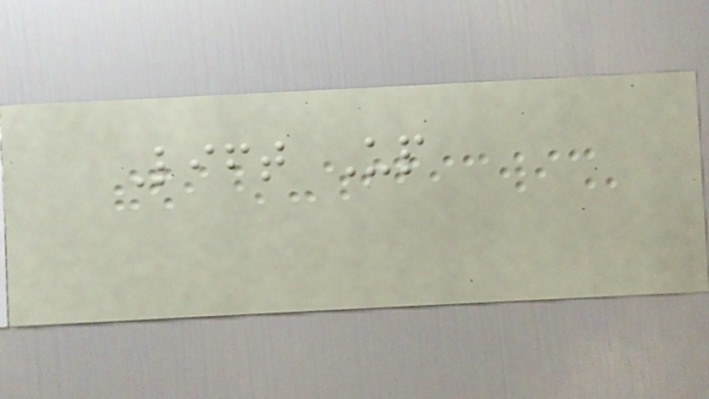Lift Up
